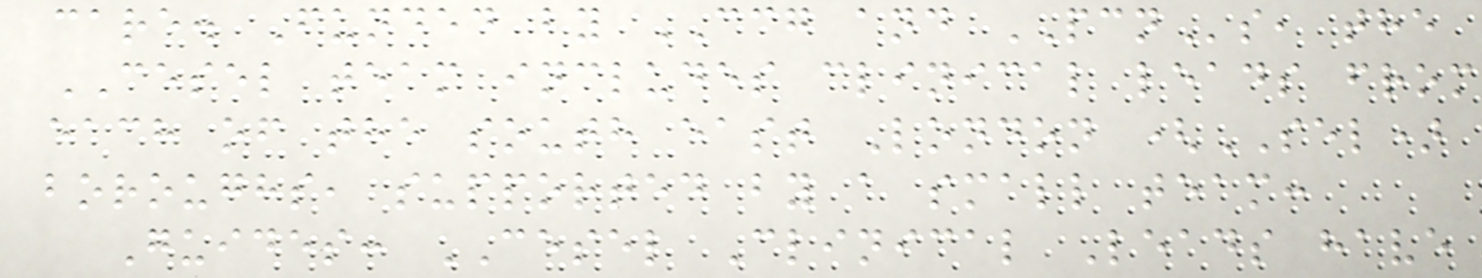care. Funded by CCG and PCNs, the
CESEL team includes clinical leads from
each of the south east London (SEL)
boroughs, supported by a small team:
Guides: CESEL Clinical Leads have
